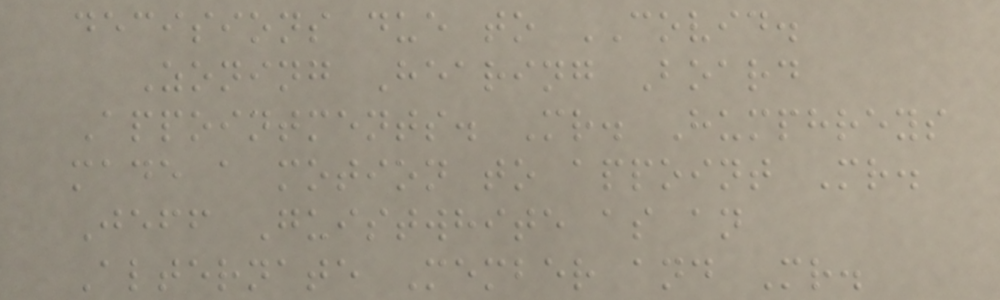decisions due to COVID.
Zoning Hearing Board
Appointments. Mr. Humphreys
made a motion to appoint Mr.
Jeff Guistwhite as an
Alternate Member and Mr.
